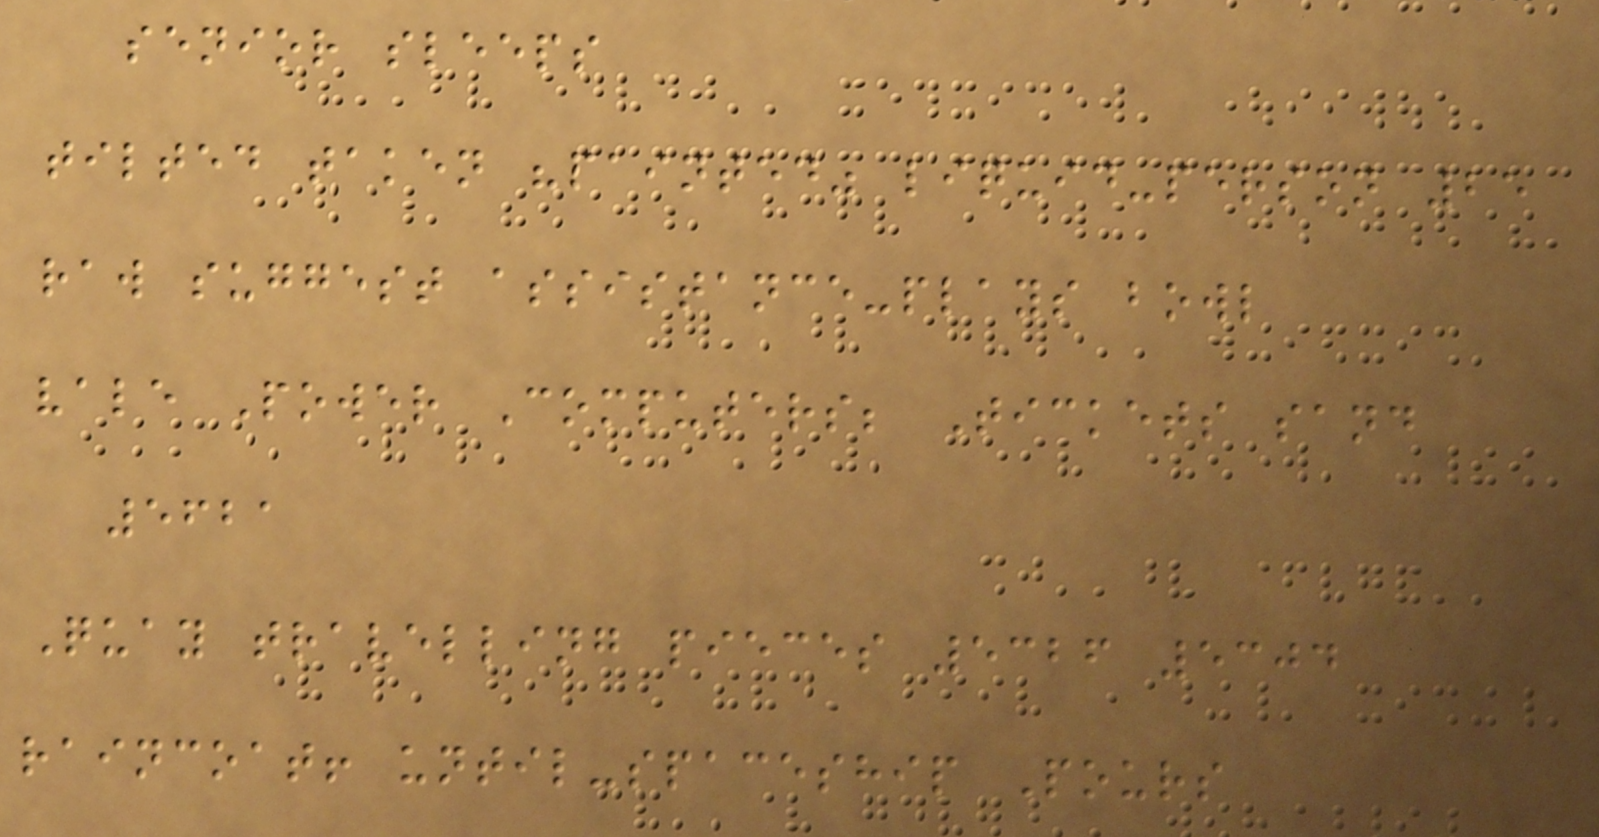senior sleeps
tilted taken "painted" liquid-person 25
raw suggest assistance-plays bowl
vale Power Computers; Tickets sand
5621
Quay travelling pieces 5326 5304
raincoat! until-spaceship Pours
